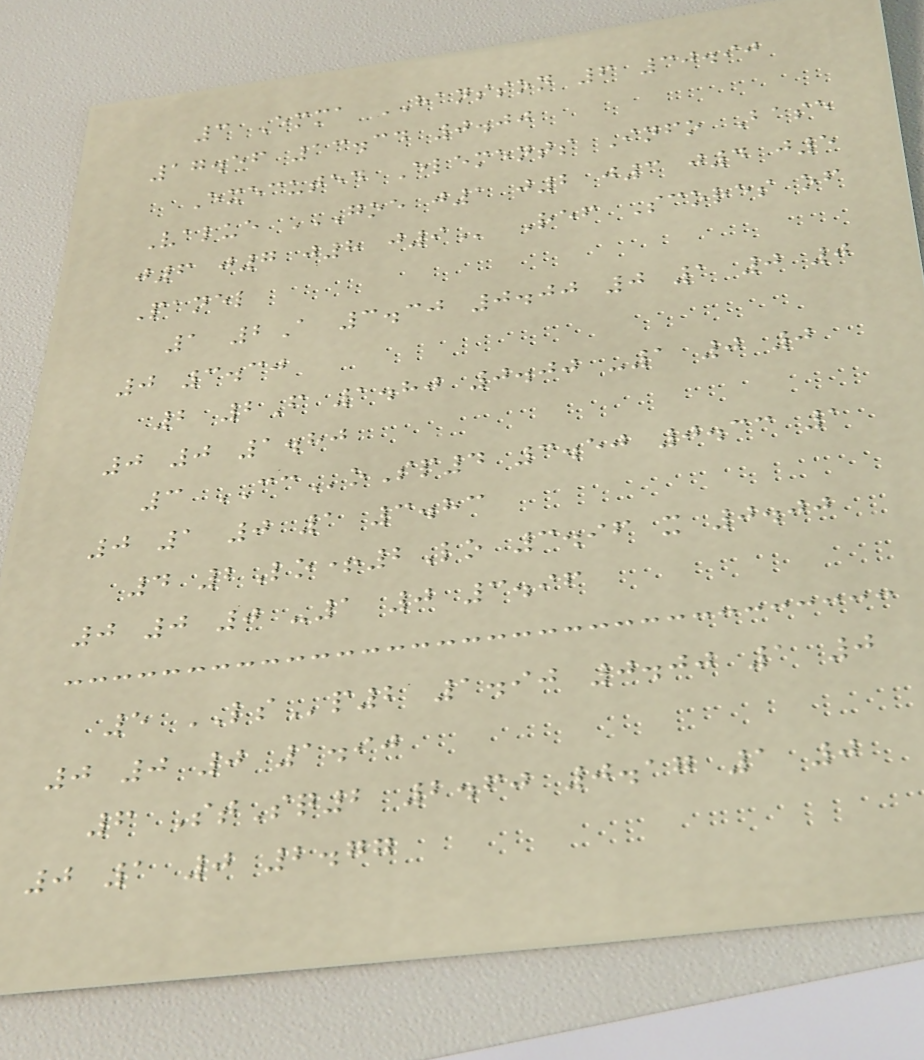3 Emma HANSSON 6 30.90
17.56 13.34 0.00
Executed Elements Info Base
Value GOE J1 J2 J3 J4 J5
J6 J7 J8 J9 Ref Scores of
Panel
1 2A 3.30 0.00 0 1 0 0
0 3.30
2 2F 1.80 0.00 -1 0 0
0 0 1.80
3 CCoSp4 3.50 0.33 1
0 1 0 1 3.83
4 2Lo+2Lo 3.96 x 0.00
0 0 0 -1 0 3.96
5 LSp2 1.90 0.00 1 0
0 0 0 1.90
6 StSq2 2.60 0.17 1 0
0 1 0 2.77
